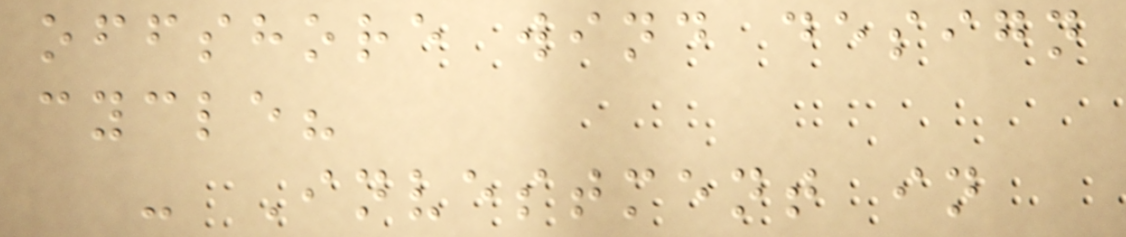offshore wind design
cycle?
- Investment in
